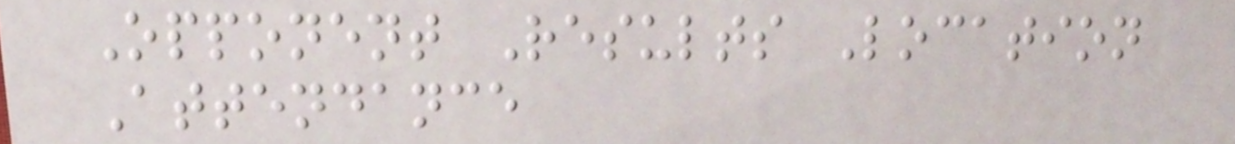Opponent Results Location
Attendance
